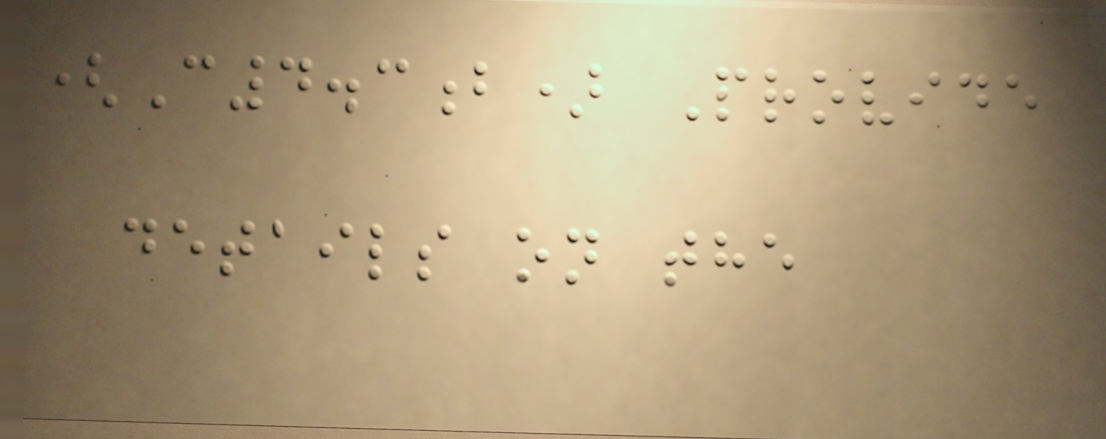(C4.3b) Provide
details on the
